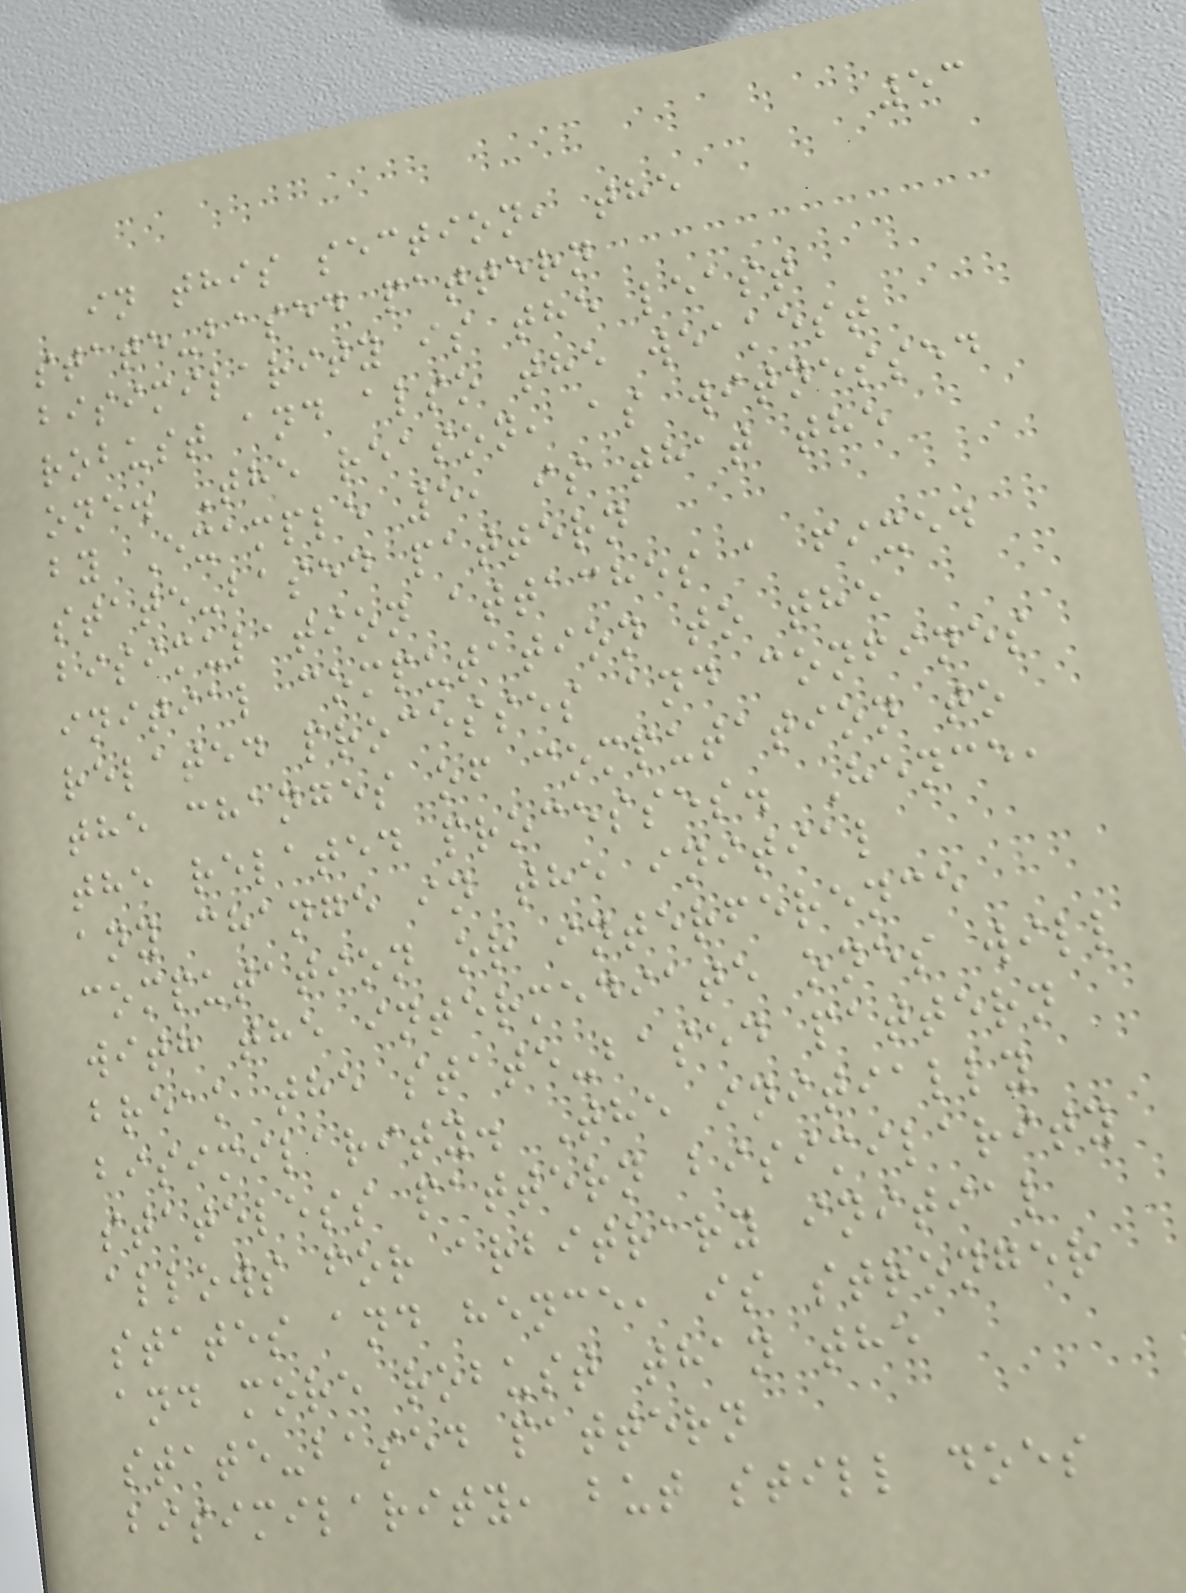53
in this section, the
state-based pattern
bisimilarity is the least
robust and also the weakest
one. The reason, as witnessed
by Example 5, is that the
state-based pattern
bisimulation attaches a fixed
initial computation to the
related processes and confines
the changes of computation to
the related processes. Hence,
any change in the initial
computation or interference
with the intermediate ones will
break the state-based pattern
bisimilarity. The initially
stateless pattern bisimilarity
allows for arbitrary initial
states and hence, is stronger
and more robust than the
state-based pattern
bisimilarity, but still does
